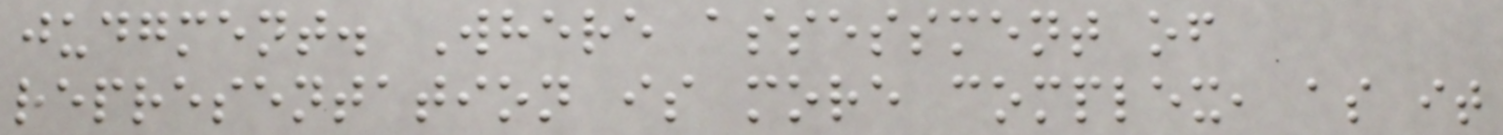judgment. Where assessment of
representation is more complex, as it
